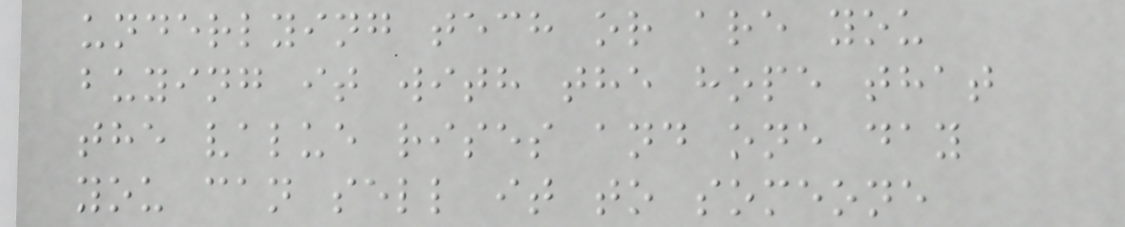underlying tech or are you
buying it with the hope that
the value rises and one day
you can sell it to someone
